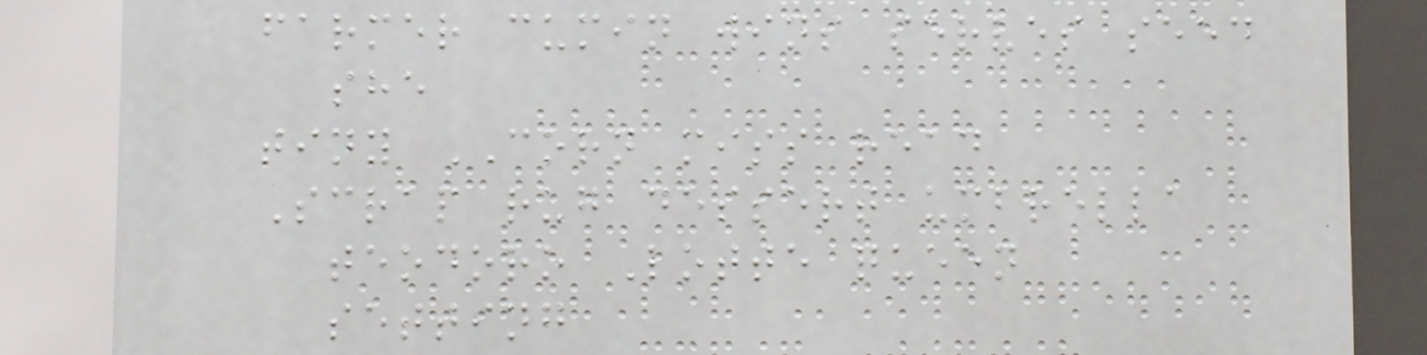farmer cumin wins serves seed
she
tiny CORN miss read
Scrap rug dessert umbrella
teodoro Lotte queen
setting
